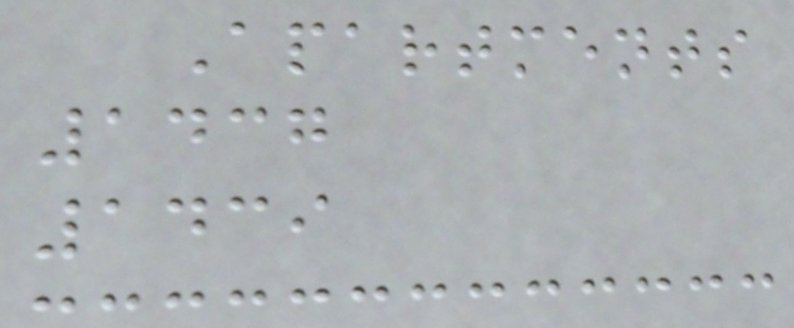Apartments
1437
1439
